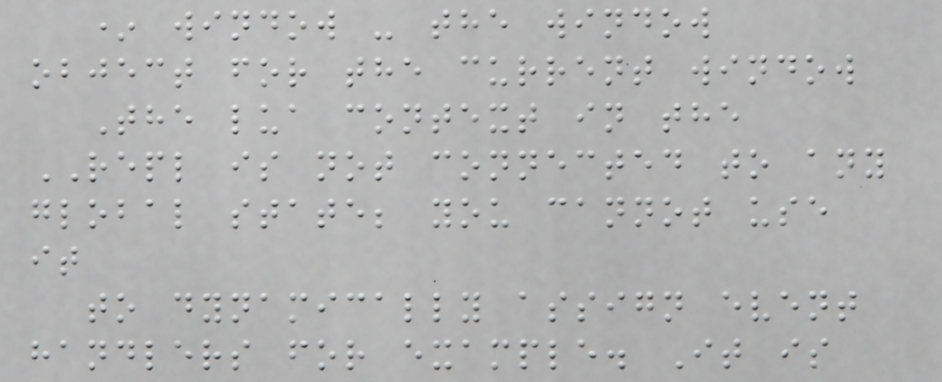* window - the window
object for the current window
The lua context in the
REPL is not connected to any
global state; you cannot use
it
to dynamically assign event
handlers for example. It is
